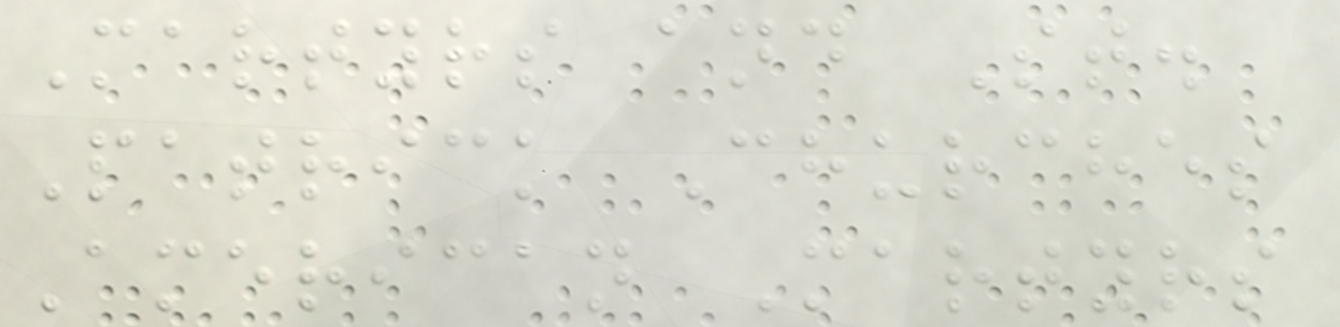Martyrs and St.
Patrick Churches
American Martyrs
